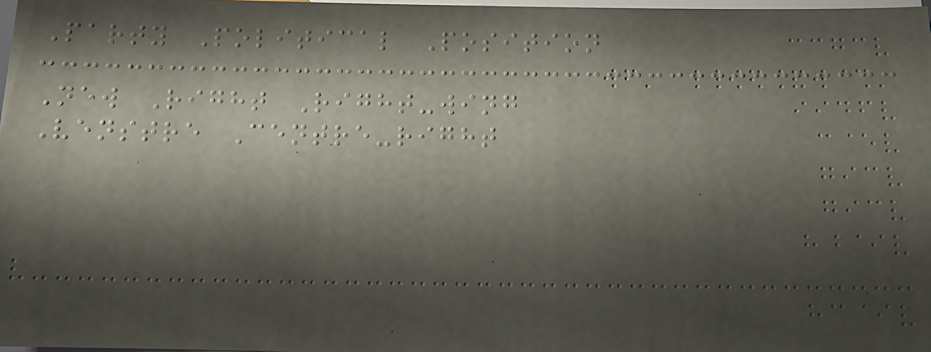Party Political Position
New Right Right-wing
Venstre Centre-right
